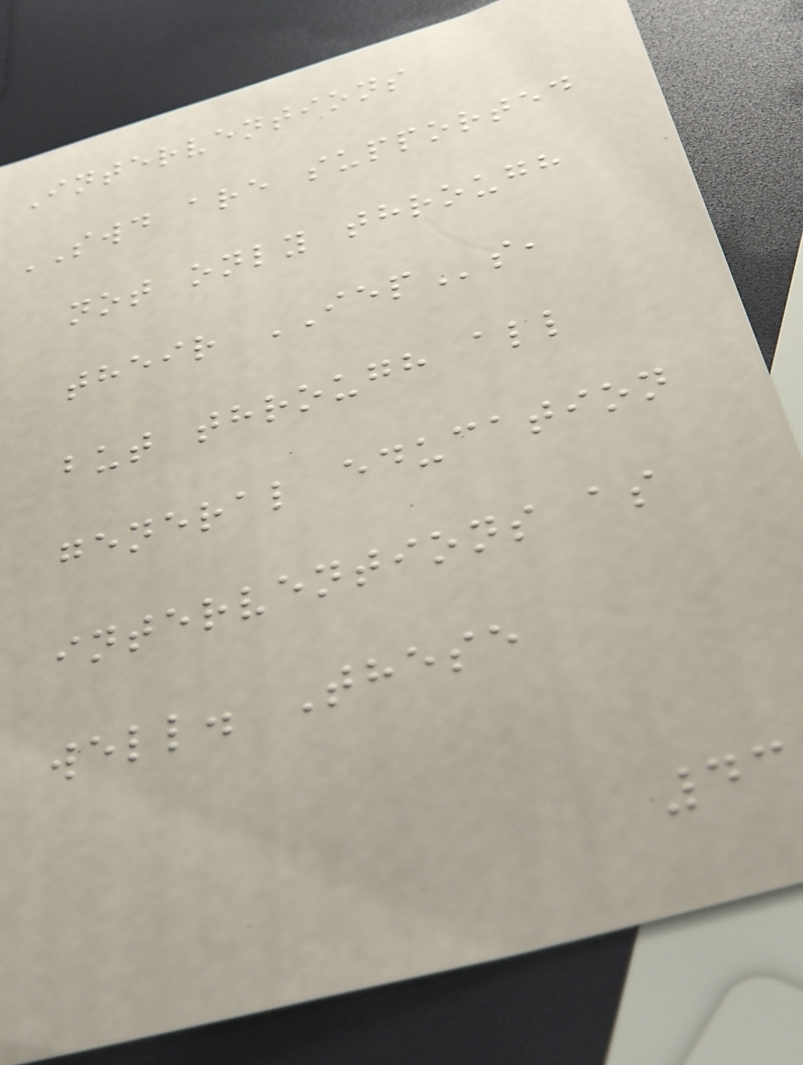Interventions
SWD are supported
not only through
their IEPs,
but through all
general education
interventions as
well. These
43
